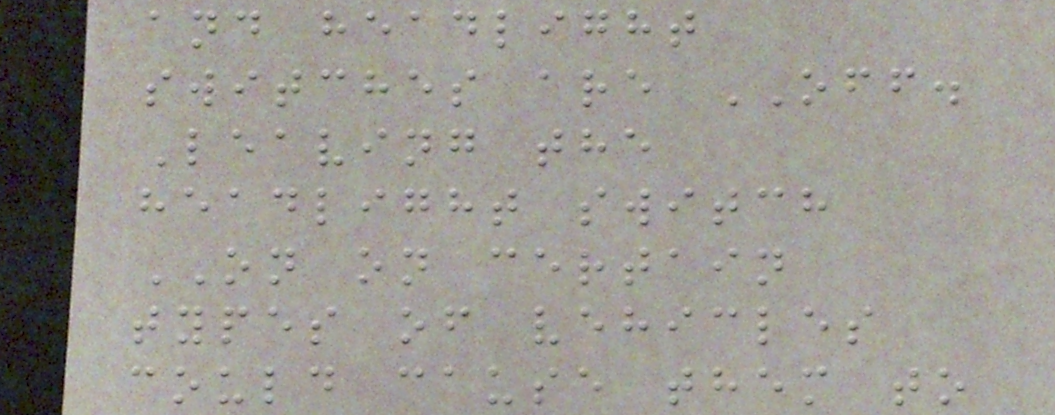and headlight
switches are OFF.
Leaving the
headlight switch
ON on certain
types of vehicles
could cause them to
